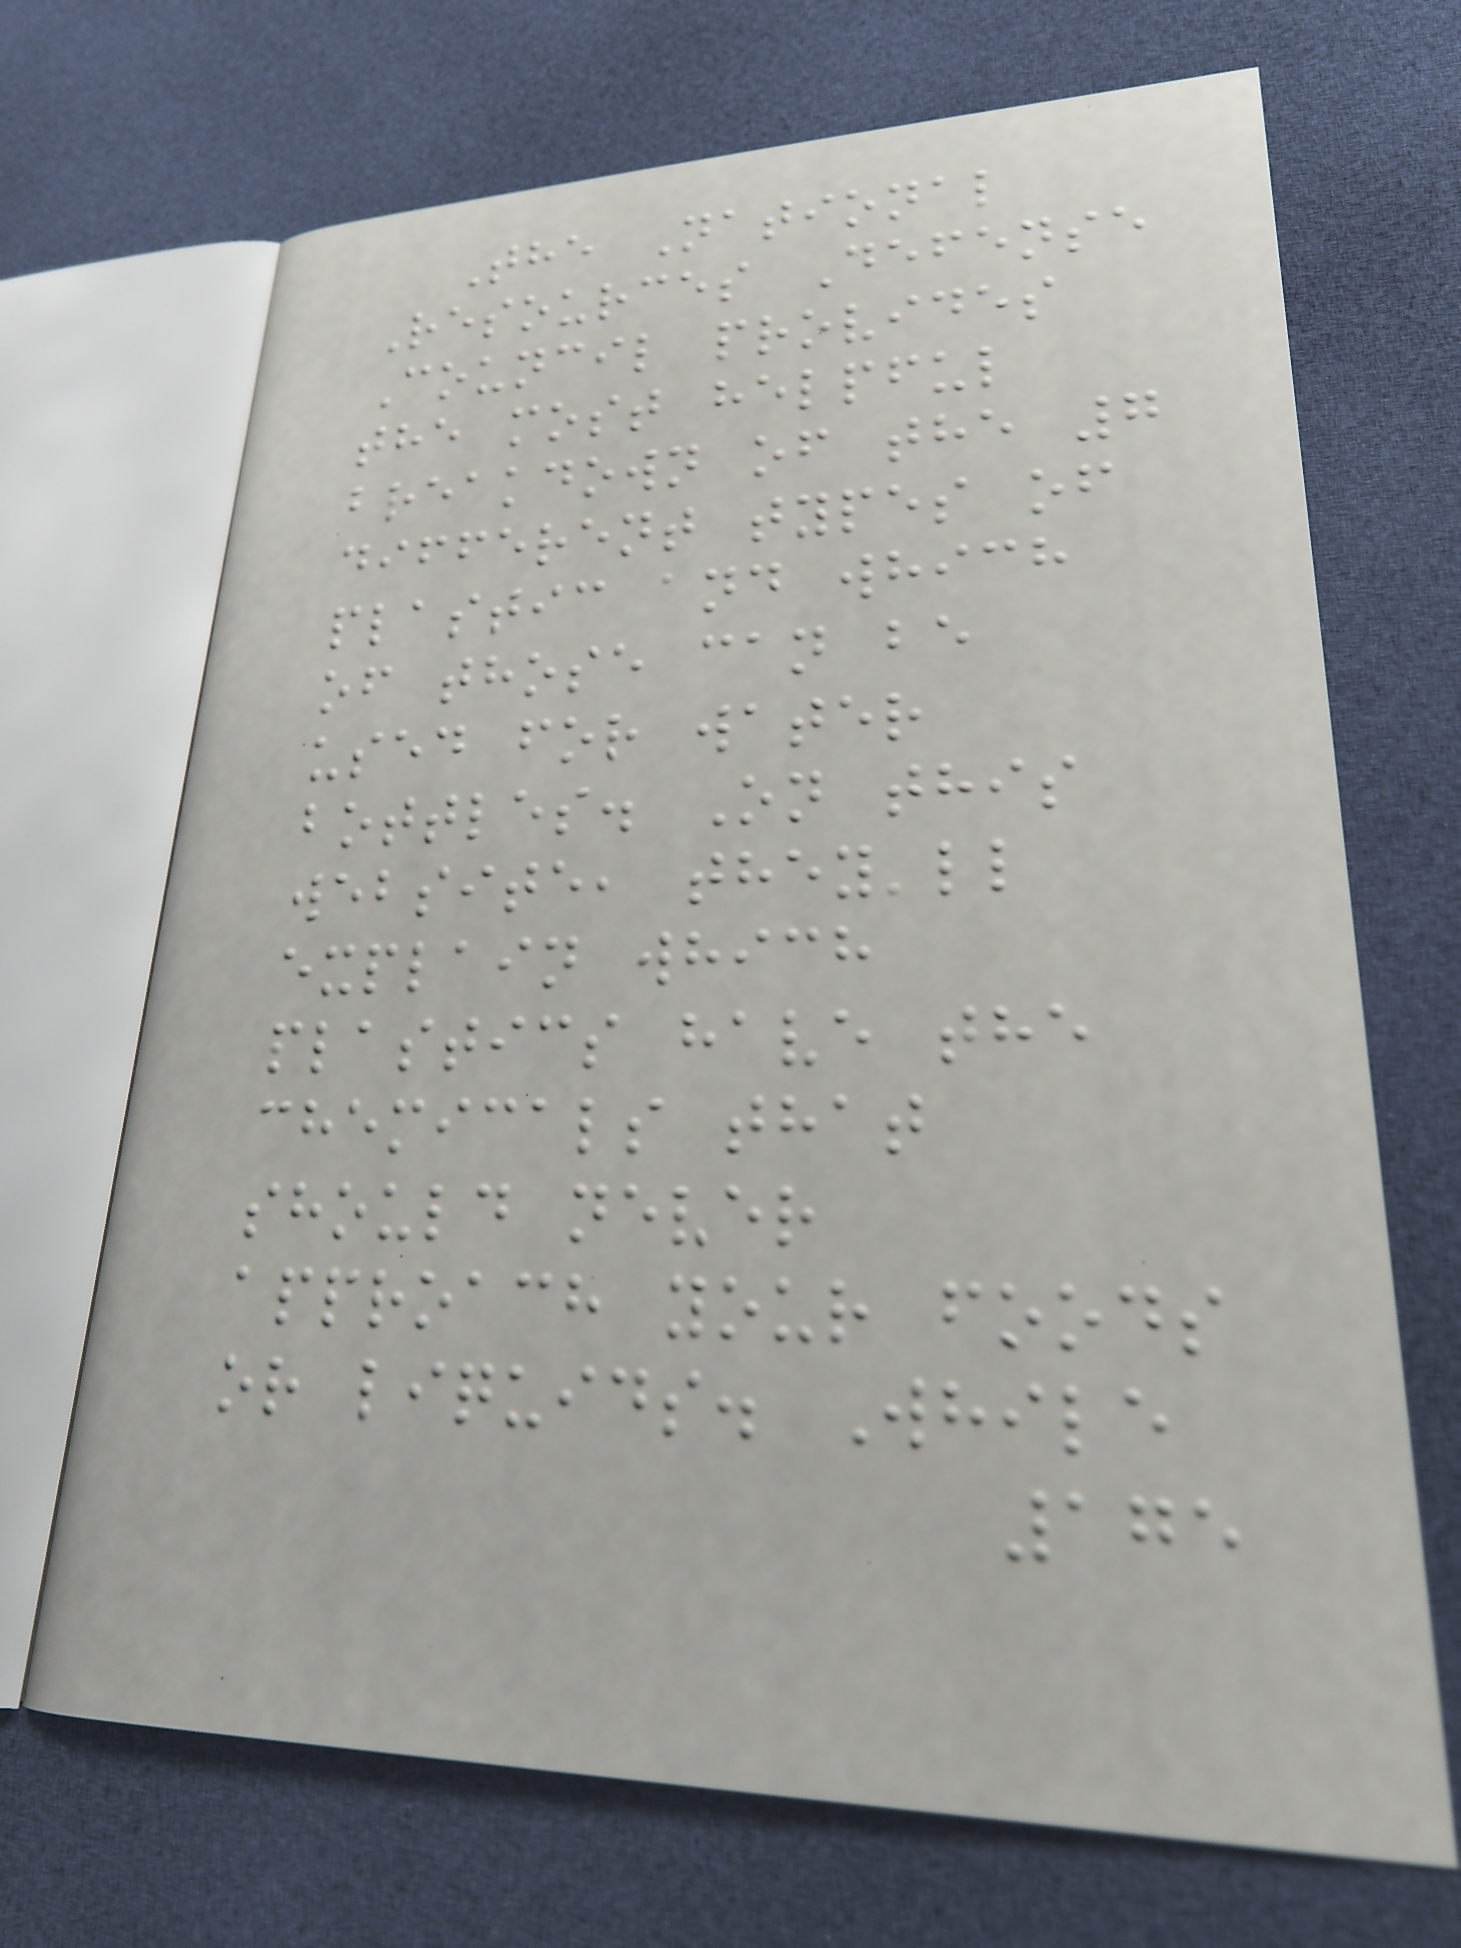The National
Resources Defense
Council provides
the most helpful
breakdown of the 7
different types of
plastic and which
of those can be
used for water
bottles. On this
website, they'll
explain which
plastics have the
chemicals that
should never
approach your foods
or liquids. While
175
